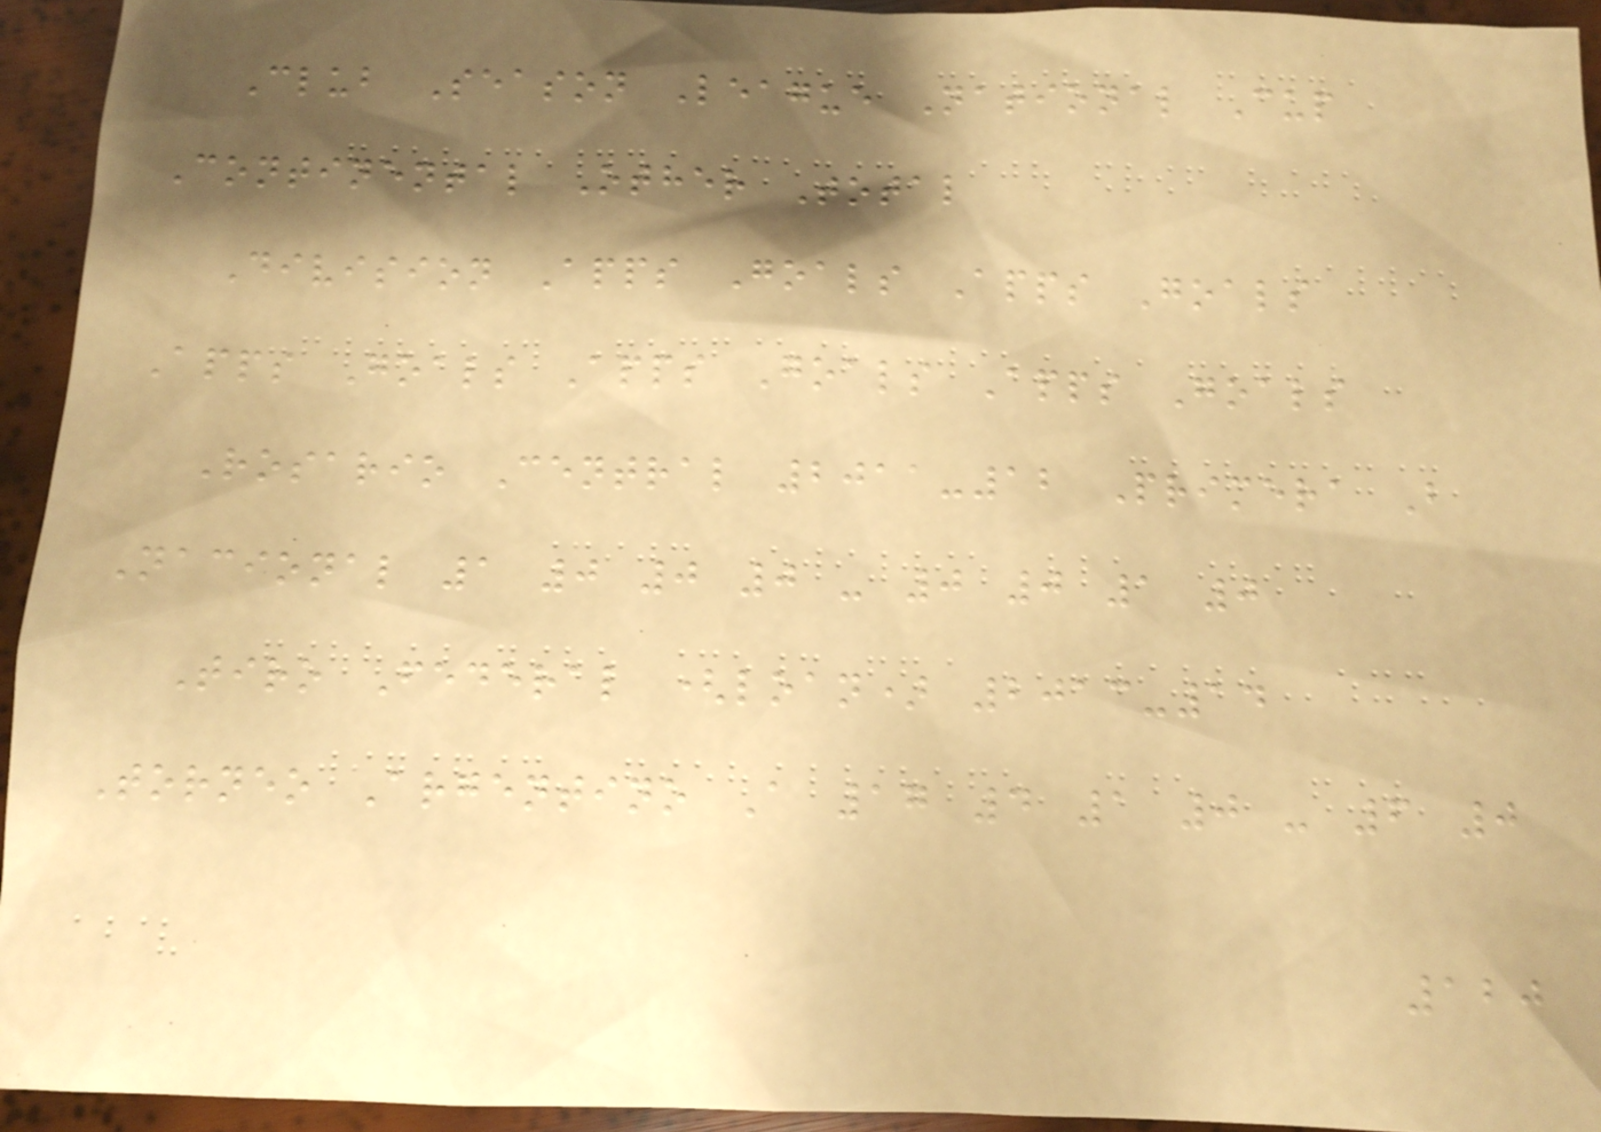Club Season League National Cup
Continental Other Total
Division Apps Goals Apps Goals
Apps Goals Apps Goals Apps Goals
Rosario Central 2011-12 Primera B
Nacional 1 0 0 0 - 0 0 1 0
Tiro Federal (loan) 2013-14
Torneo Argentino A 17 4 1 0 - 6 0
120
